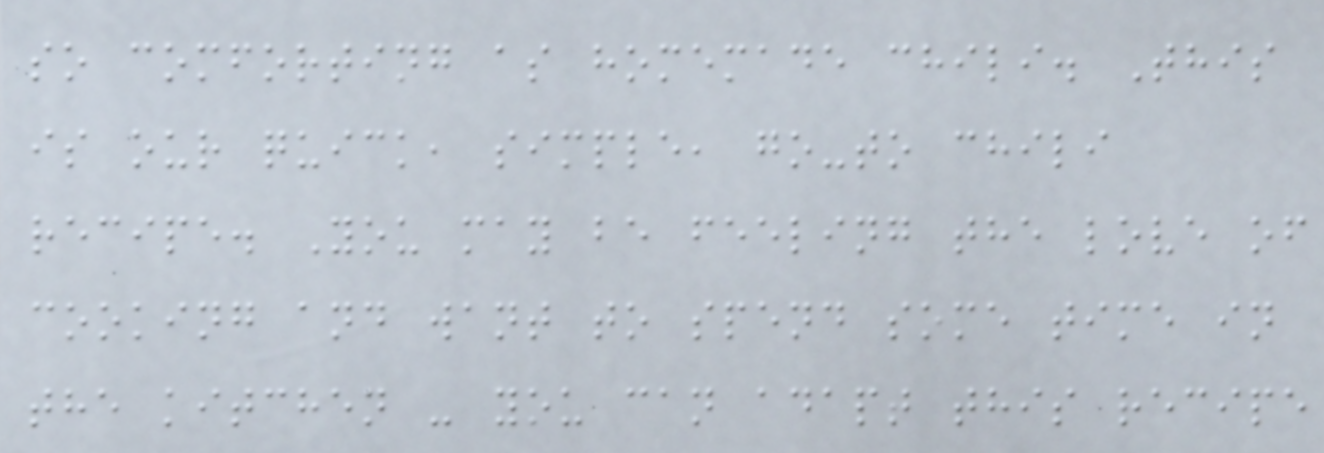so comforting as homemade chili. This
is our quick, simple, go-to chili
recipe. You may be feeling the love of
cooking and want to spend some time in
the kitchen - you can adapt this recipe
